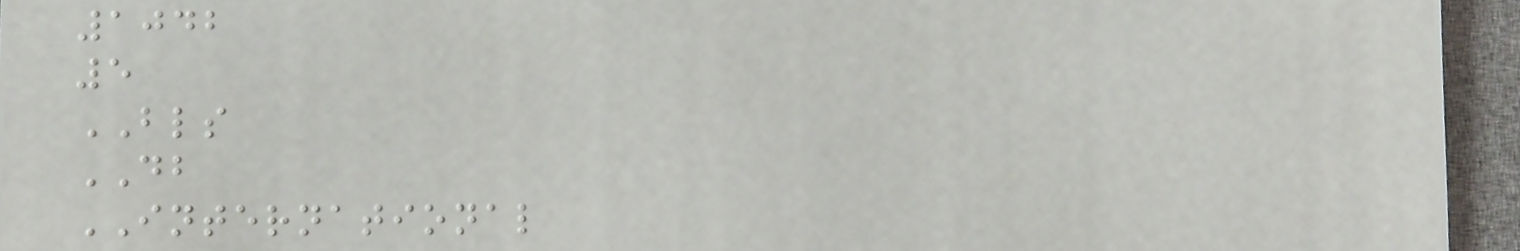1042
5
BLS
DB
INTERNATIONAL
